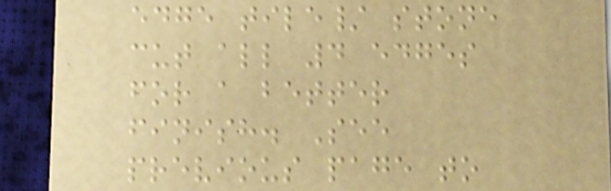edge tile/ stone
cut all 4 edges
for a better
finish. See
previous page to
